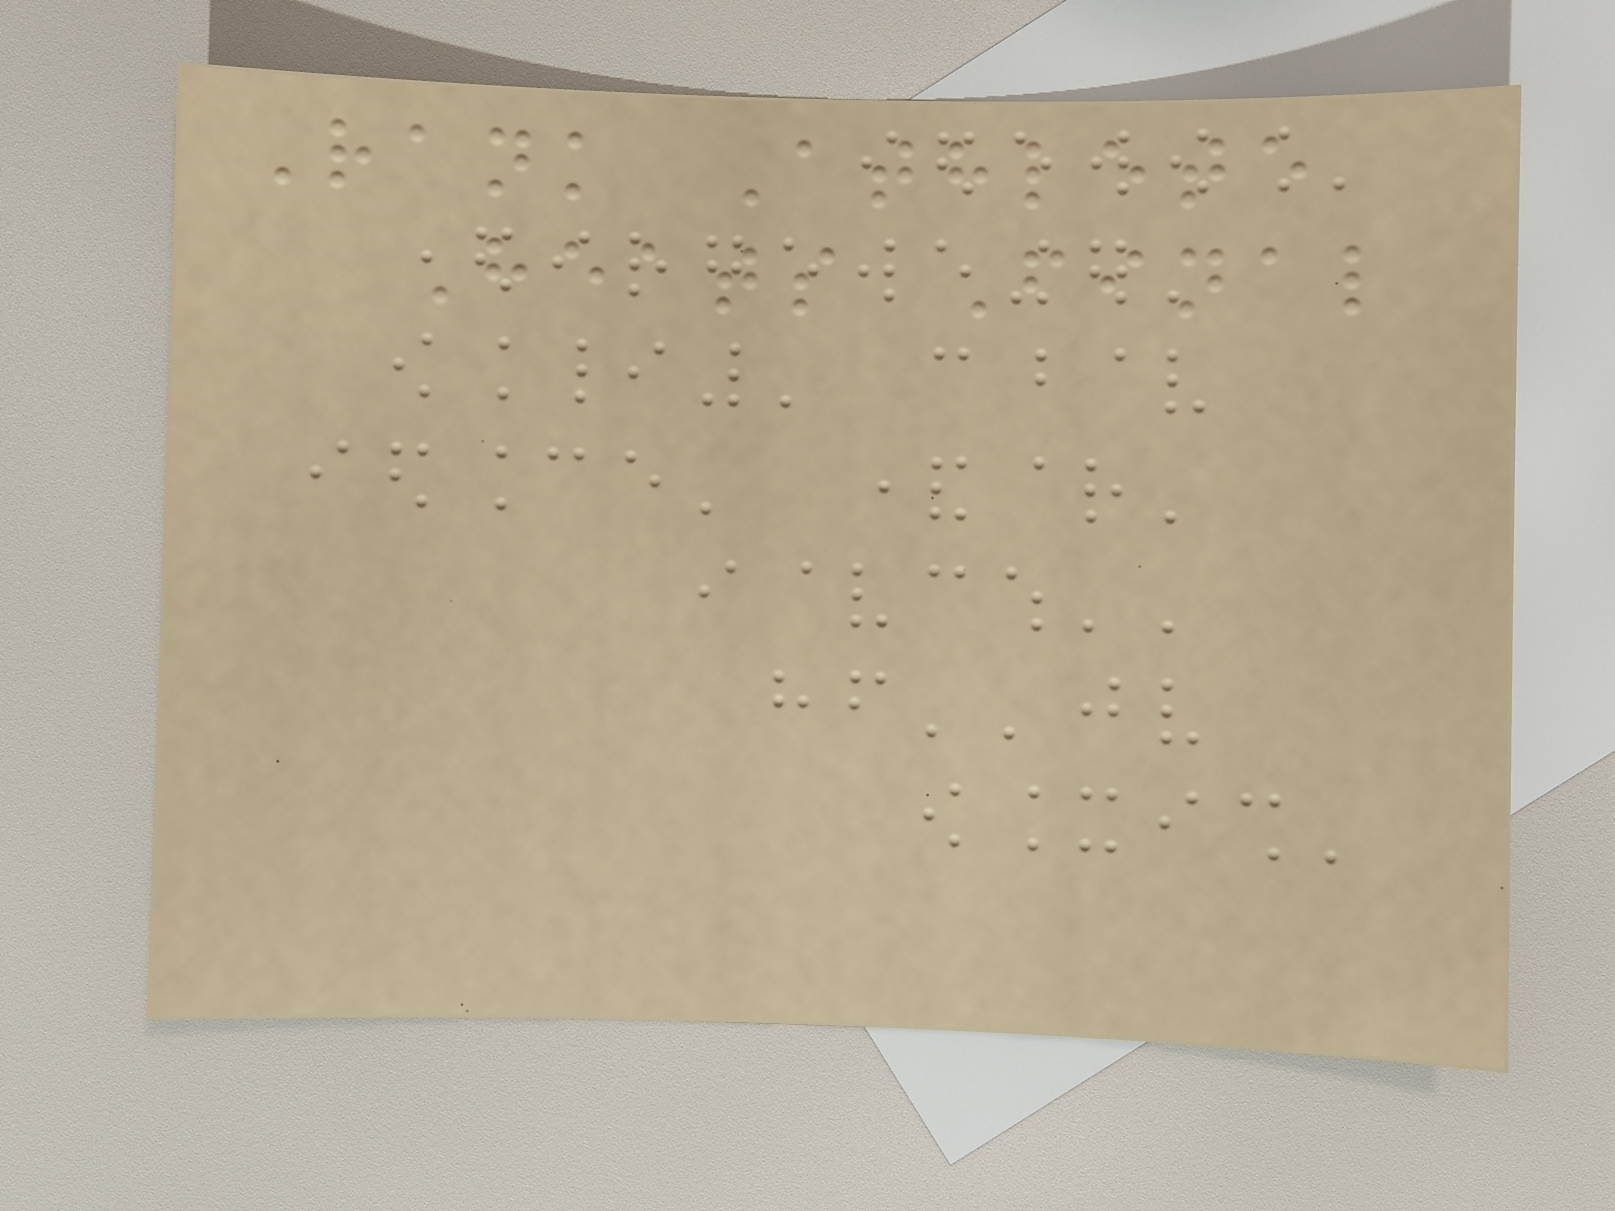Rank Athlete
Heats Final
